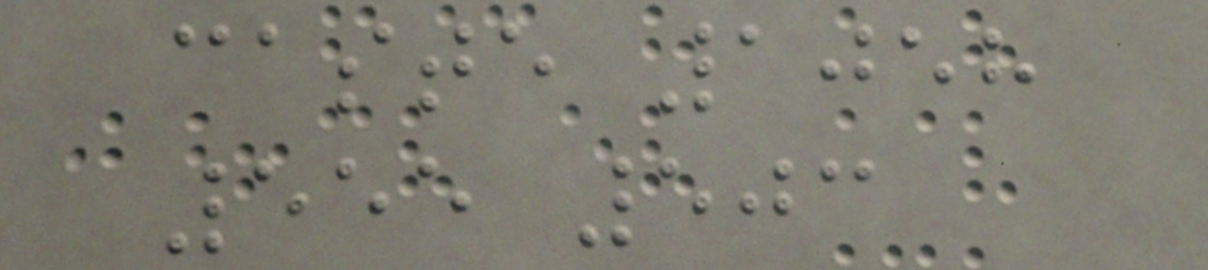caste 1058
555 503
